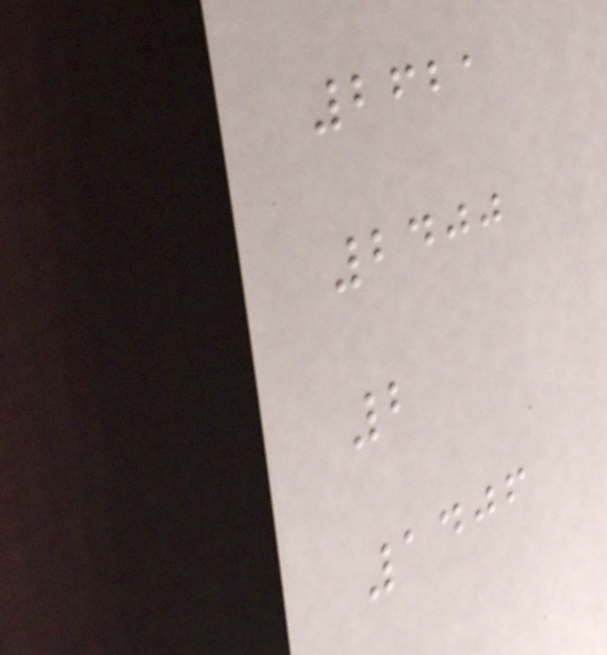2621
2400
2
1406
